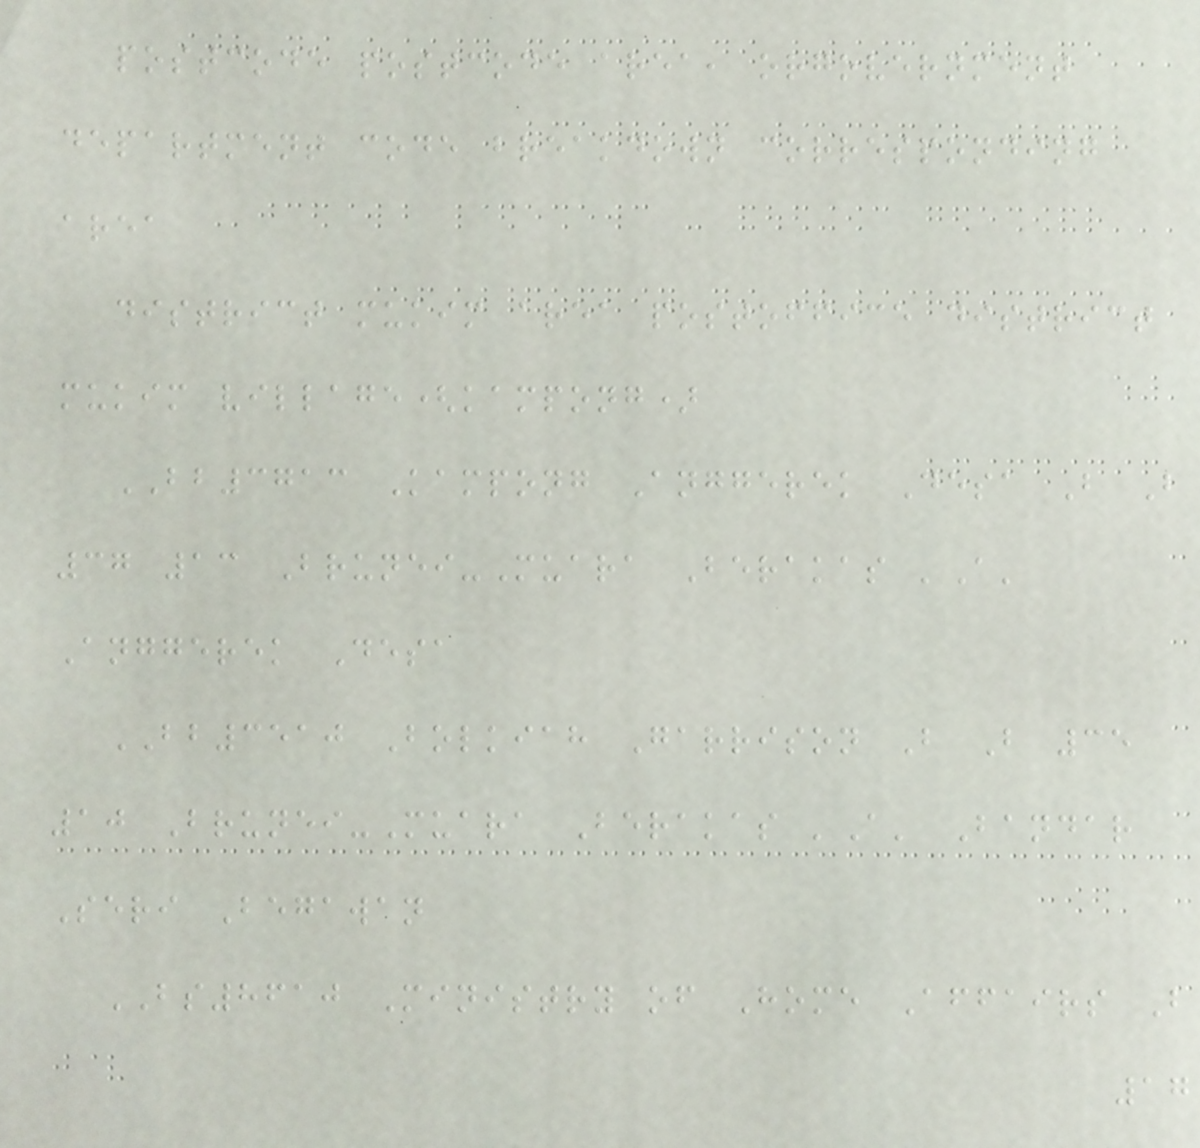postcode postcode area, orgovernment
department code breakdown corresponding
area
district mukim area postoffice district
mukim village(kampong)
BB3713 Kampong Anggerek Desa B B
37 13 Brunei-Muara Berakas 'A'
Anggerek Desa
BB3510 Bolkiah Garrison B B 35
10 Brunei-Muara Berakas 'A' Bandar
Seri Begawan
BS8610 Ministry of Home Affairs B
17
